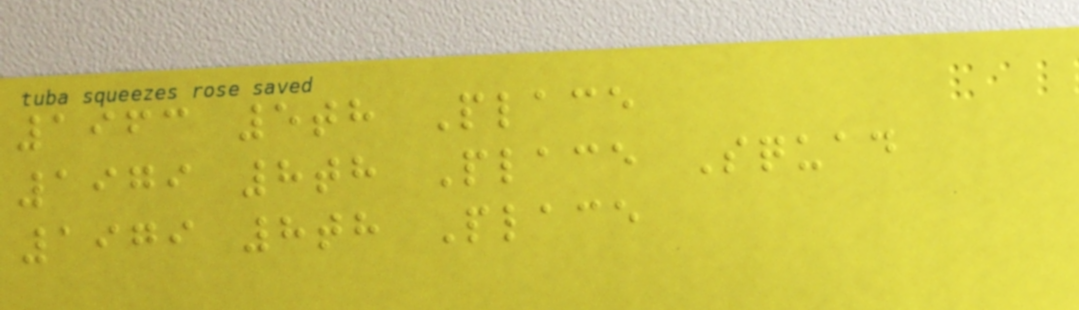1963 5th Place
1979 8th Place Squad
1979 8th Place
